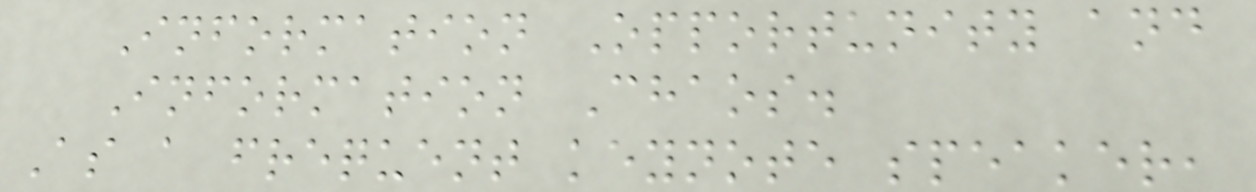Information Opportunity and
Information Chaos.
As a frequent keynote speaker,
